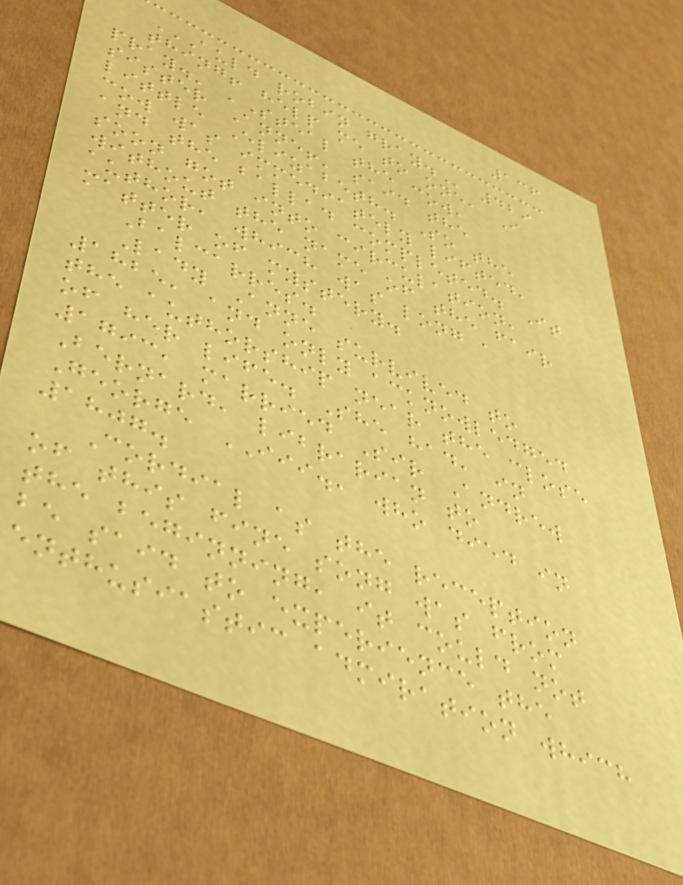136
AULD ROBIN GRAY. 429
thing! help me to one, I
pray.' 'Steal the cow,
sister Anne!' said the
little Elizabeth. So the
cow was immediately lifted,
and the ballad completed. It
soon got into circulation,
without the name of the fair
author, which was long a
matter of mystery.
Balcarres.
Lady Anne survived to
1825, and only acknowledged
the authorship near the close
of her life. She had, in
1793, married Sir Andrew
Bernard, librarian to
George III., who died in
1807.
Cordial as the reception
of this fine song was from
the beginning, it could not
be said to experience the
enthusiastic admiration which
